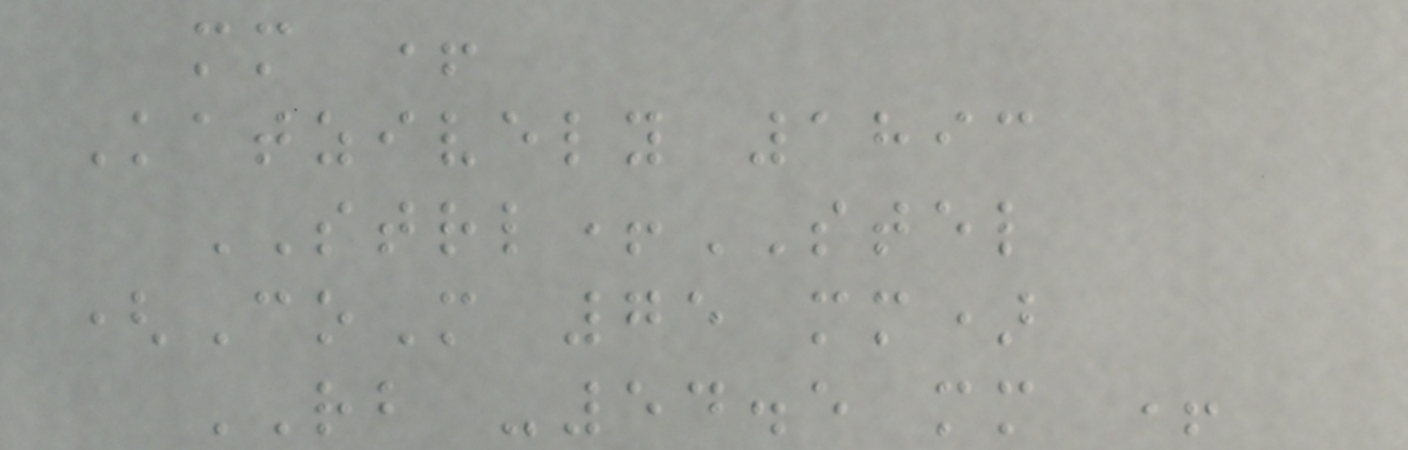mm +
Katzively 1893
STRL+STEL
(CoM 75 mm)
RB -54.5 mm +
